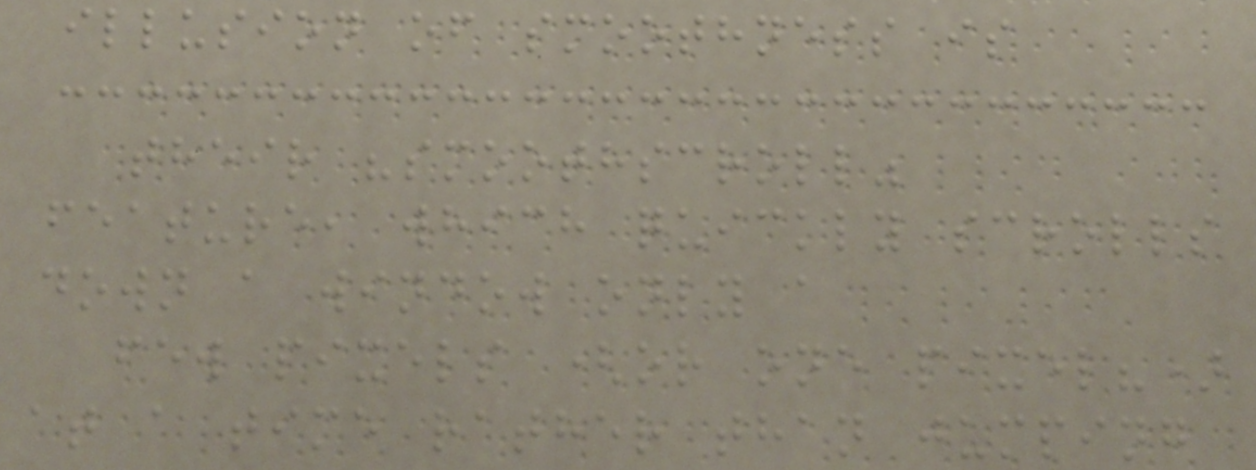illusion of smoothness is
their "smoothscroll"
feature, which quickly scrolls
down a window only a
few pixels (or one pixel?)
at a time rather than jumping
